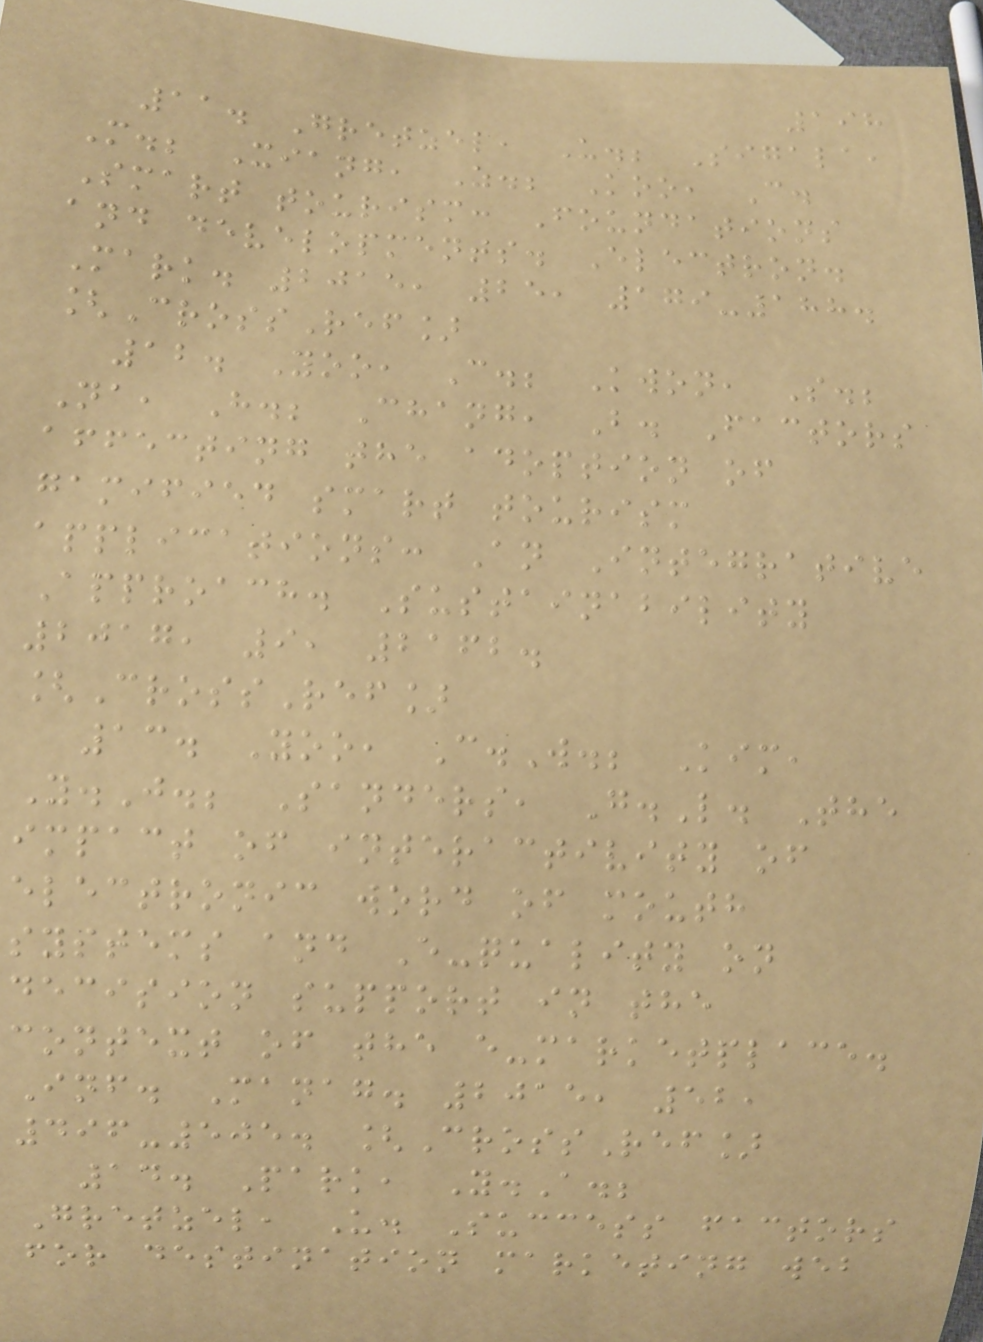198
11. Gretzel, U.; Sigala,
M.; Xiang, Z.; Koo, C.
Smart tourism: Foundations
and developments. Electron.
Mark. 2015, 25, 179-188.
[CrossRef]
12. Yoo, C.; Kwon, S.;
Na, H.; Chang, B. Factors
affecting the adoption of
gamified smart tourism
applications: An Integrative
Approach. Sustainability
2017, 9, 2162.
[CrossRef]
13. Yoo, C.W.; Kim,
Y.J.; Sanders, G.L. The
impact of interactivity of
electronic word of mouth
systems and E-quality on
decision support in the
context of the e-marketplace.
Inf. Manag. 2015, 52,
496-505. [CrossRef]
14. Park, Y.A.;
Gretzel, U. Success factors
for destination marketing web
